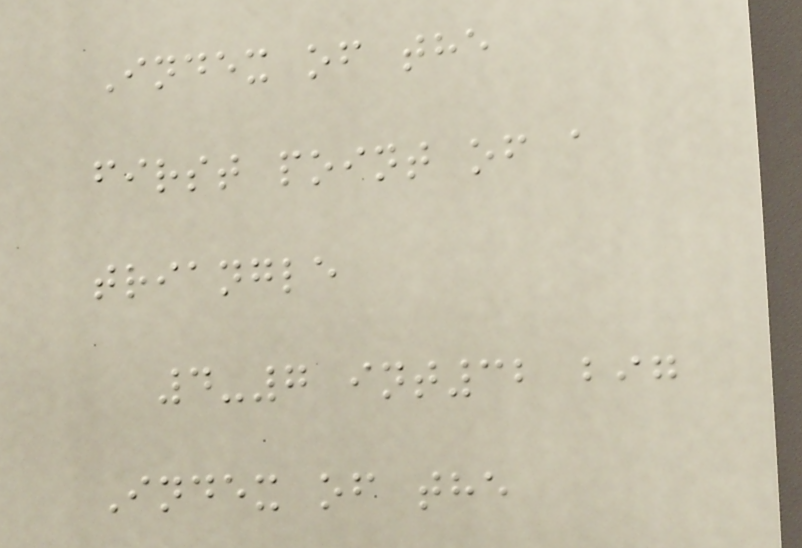Index of the
first point of a
triangle
4-7 int32 big
Index of the
